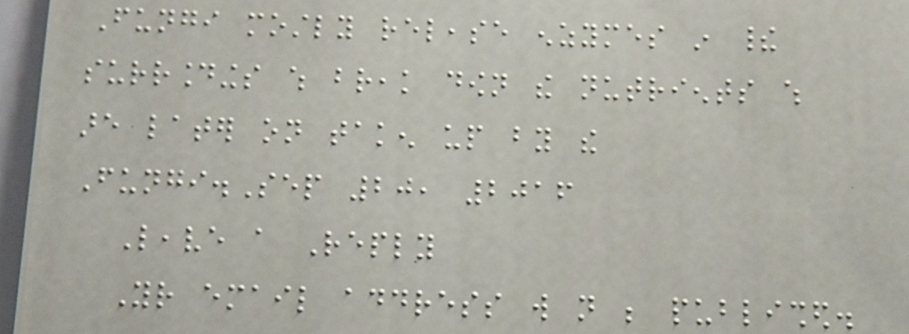Fungi mostly release enzymes in their
surroundings which break down the nutrients which
are later on taken up by the
Fungi.Sep 20, 2016
Leave a Reply
Your email address will not be published.
